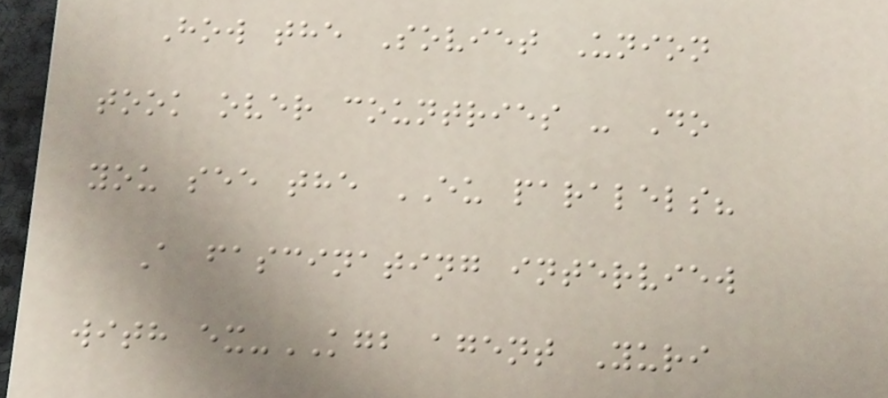How the Soviet Union
took over countries - Do
you see the EU paralels?
A fascinating interview
with ex-KGB agent Yuri
